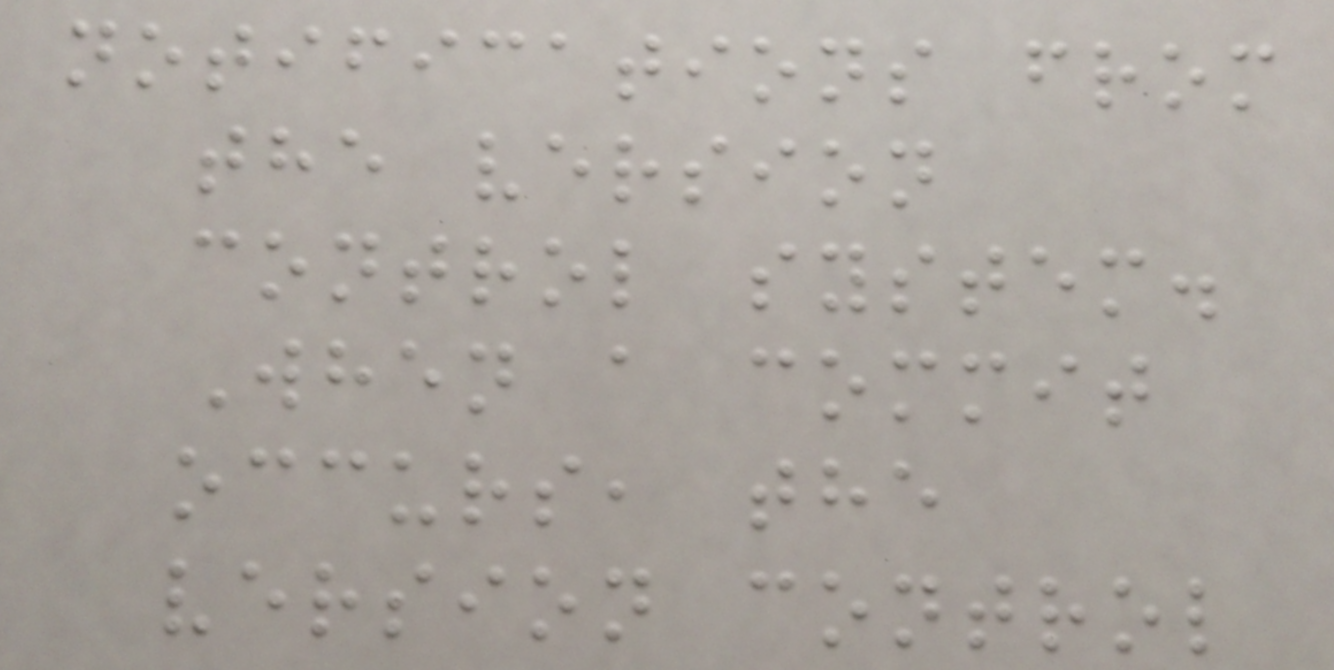notifications from
the version
control system.
When a commit
occurs, the
version control
